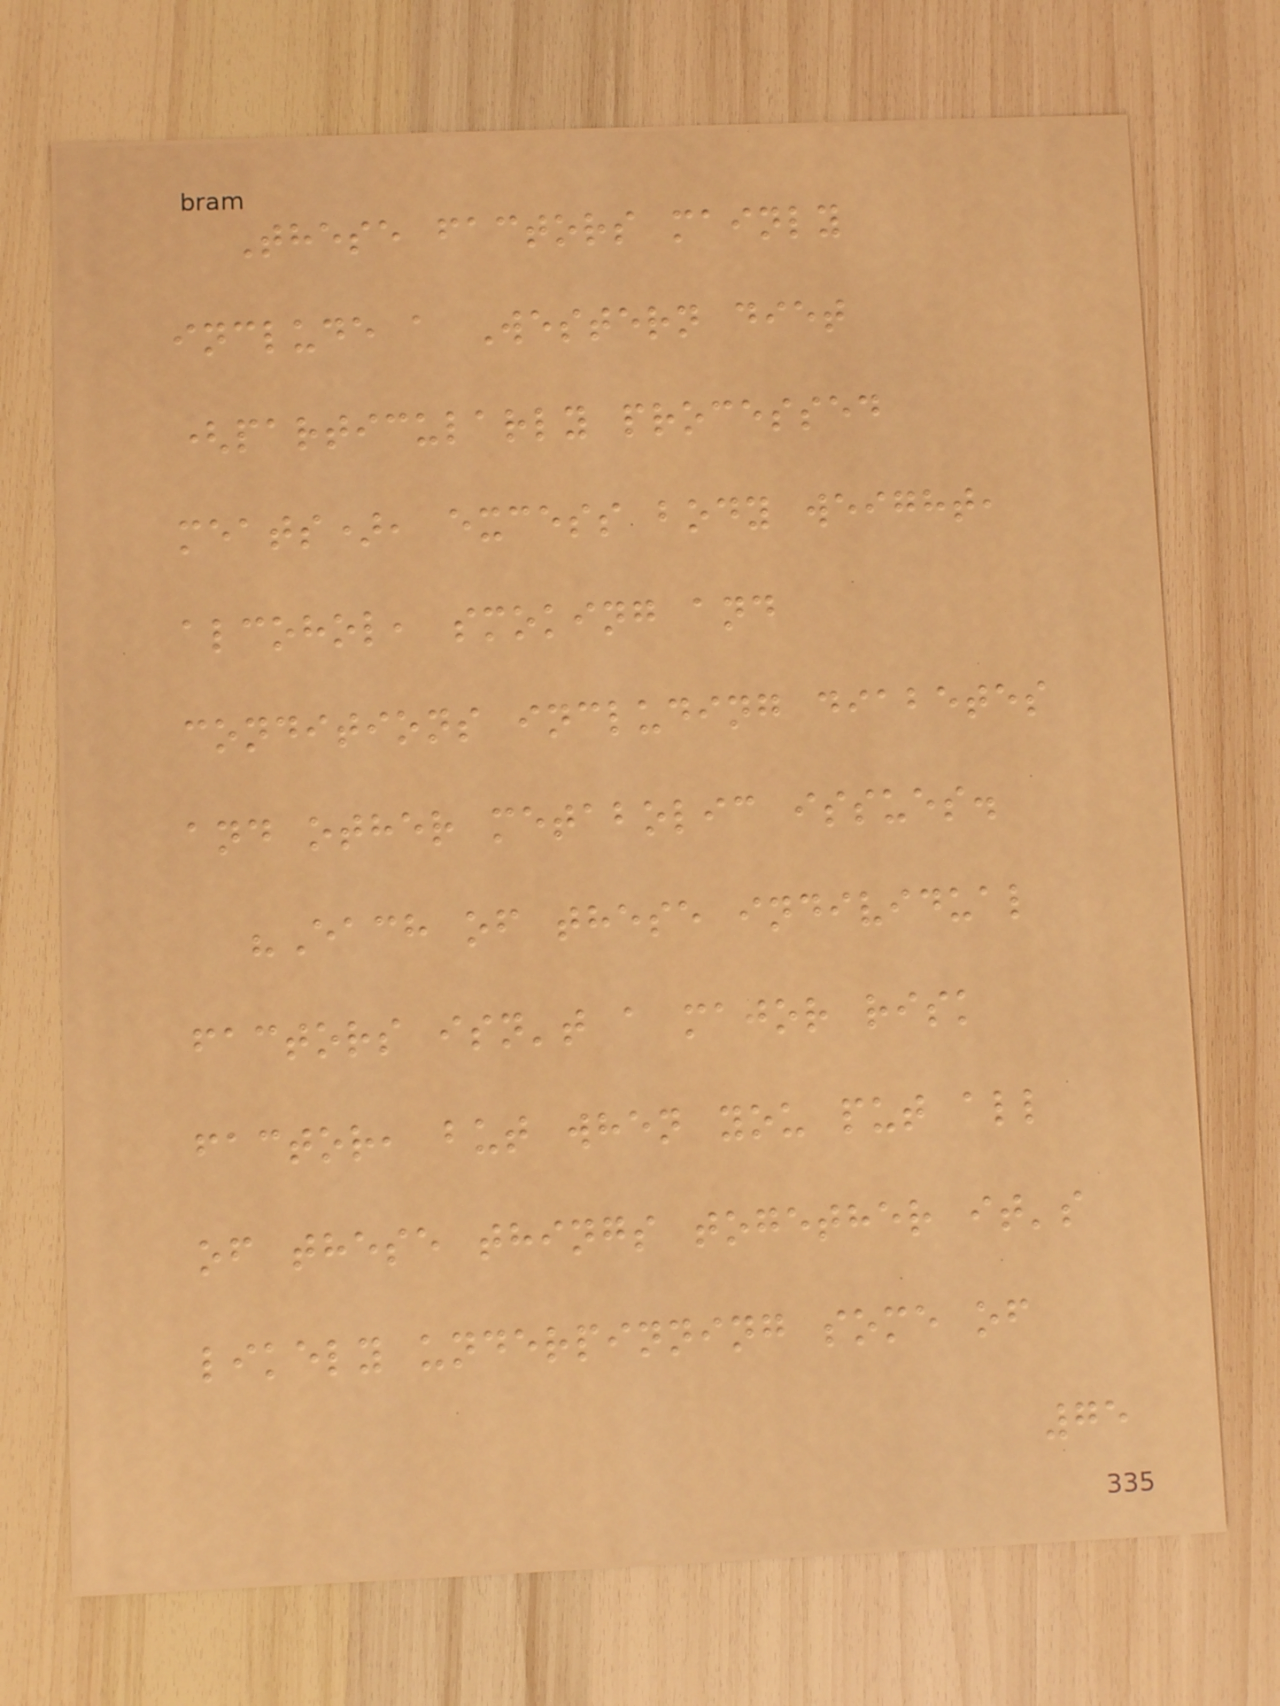These factors mainly
include a Western diet
(particularly processed
meats), excess body weight,
alcohol, smoking and
conditions including diabetes
and other metabolic issues.
"Each of these individual
factors isn't a major risk
factor, but when you put all
of these things together it's
likely underpinning some of
75
